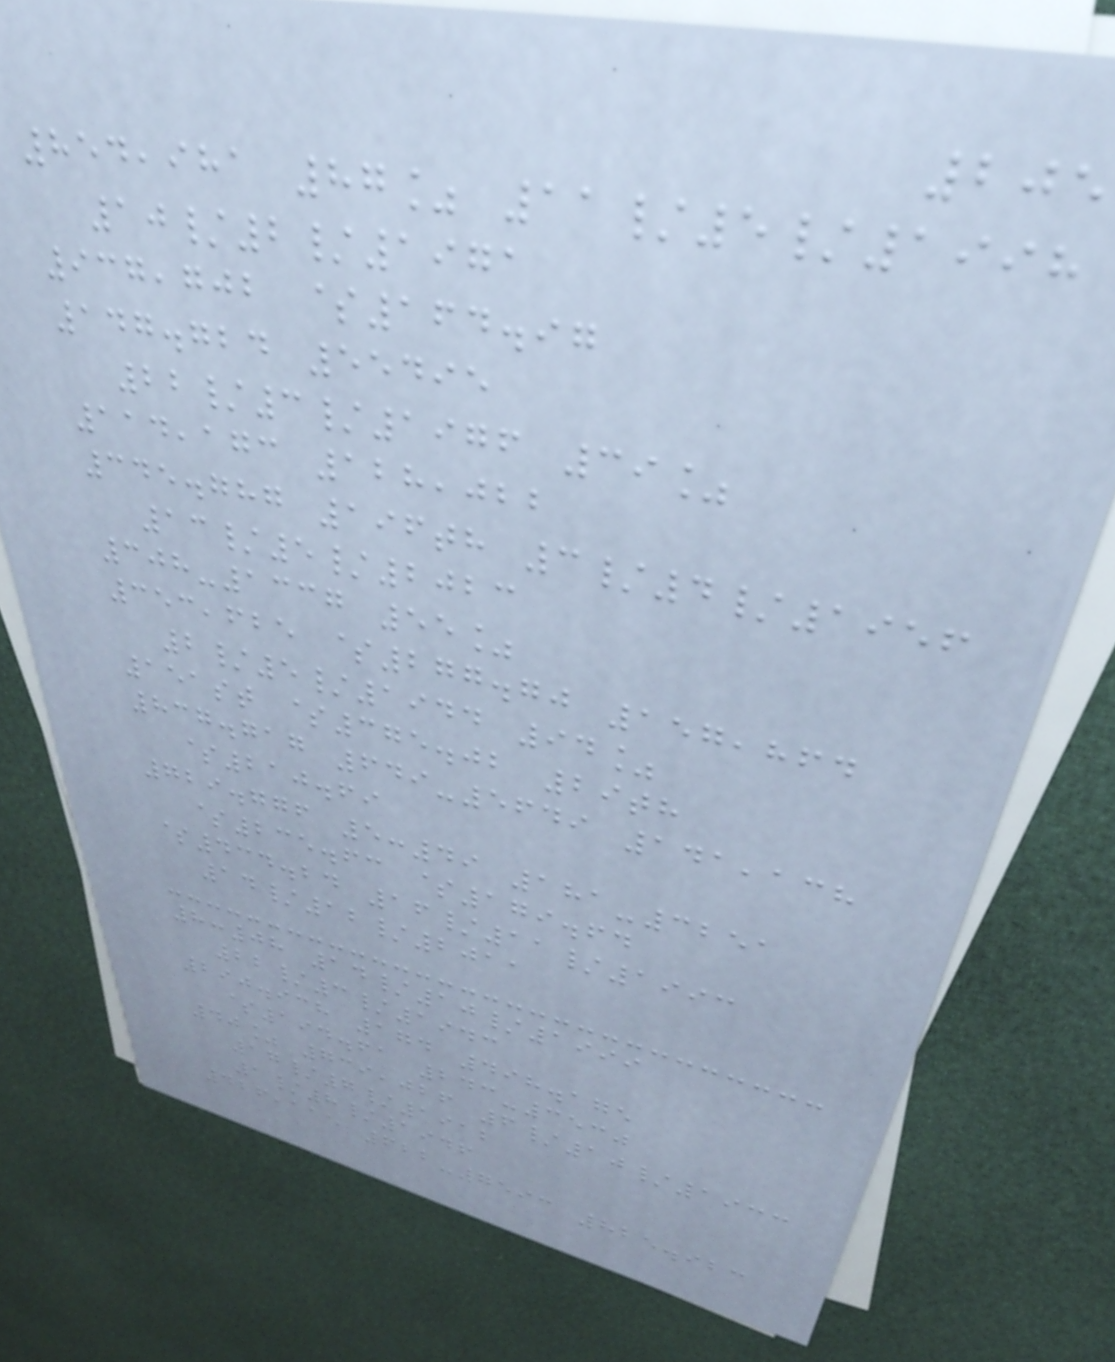205
854,981 87% 11/5/1998
10/2/1971
937,702 $164.97
147.724 55495
22/3/1976 39%
114,173 128,022
345.787 196th 3/4/1956
13/5/2023
308-1337 55%
353,625 $277.70 157,864
2/5/1944 94%
151st $375.02 29th
837.717 649-5649 141,138
$210.69
729.776 5:49 181-3251
$235.63 $179.64
$434.24 16/11/1993
14/12/2011
8:08 14/10/1999
22/3/1943
290.938 174 498.175
$194.61 243-3530
40% 739,026 6/10/1933
17/7/1912
1/8/1946
426,115 622-7593 825.923
